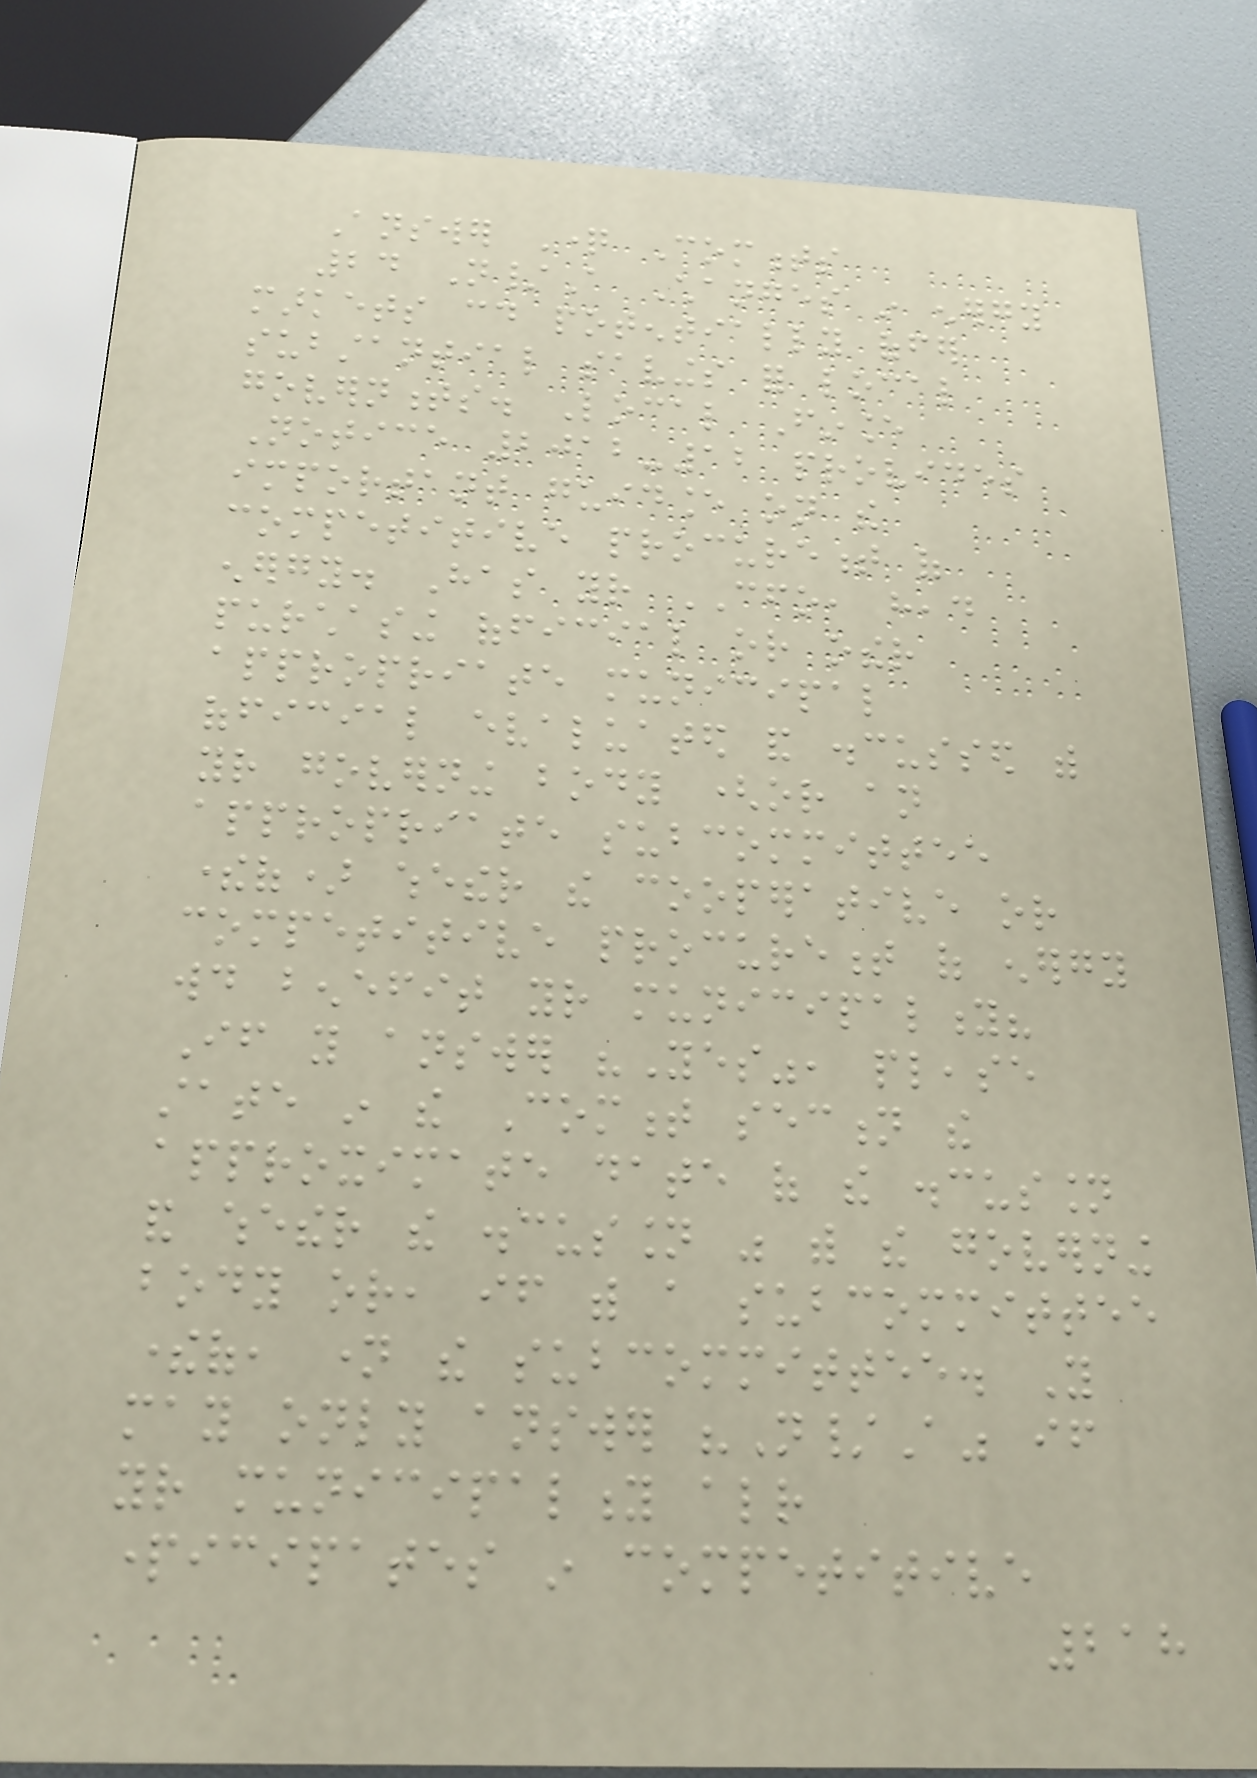Answer Question Comments
24 N/A Changes in energy
markets could potentially offer
substantial savings for local
governments. Local Finance
Notice 2012-12 provides
important guidance on the
competitive procurement of
energy. Has your CFO, head
purchasing official or other
appropriate municipal
official evaluated and discussed with
your governing body (or an
appropriate subcommittee
thereof) whether the cooperative or
competitive procurement of energy
would benefit your municipality?
If you answer "Yes", please
state in the Comment section the
approximate date of the discussion
and whether the discussion was with the governing
body or, if with a subcommittee
thereof, name the subcommittee. You
may only answer "N/A" if
your municipality already
participates in competitive
218
